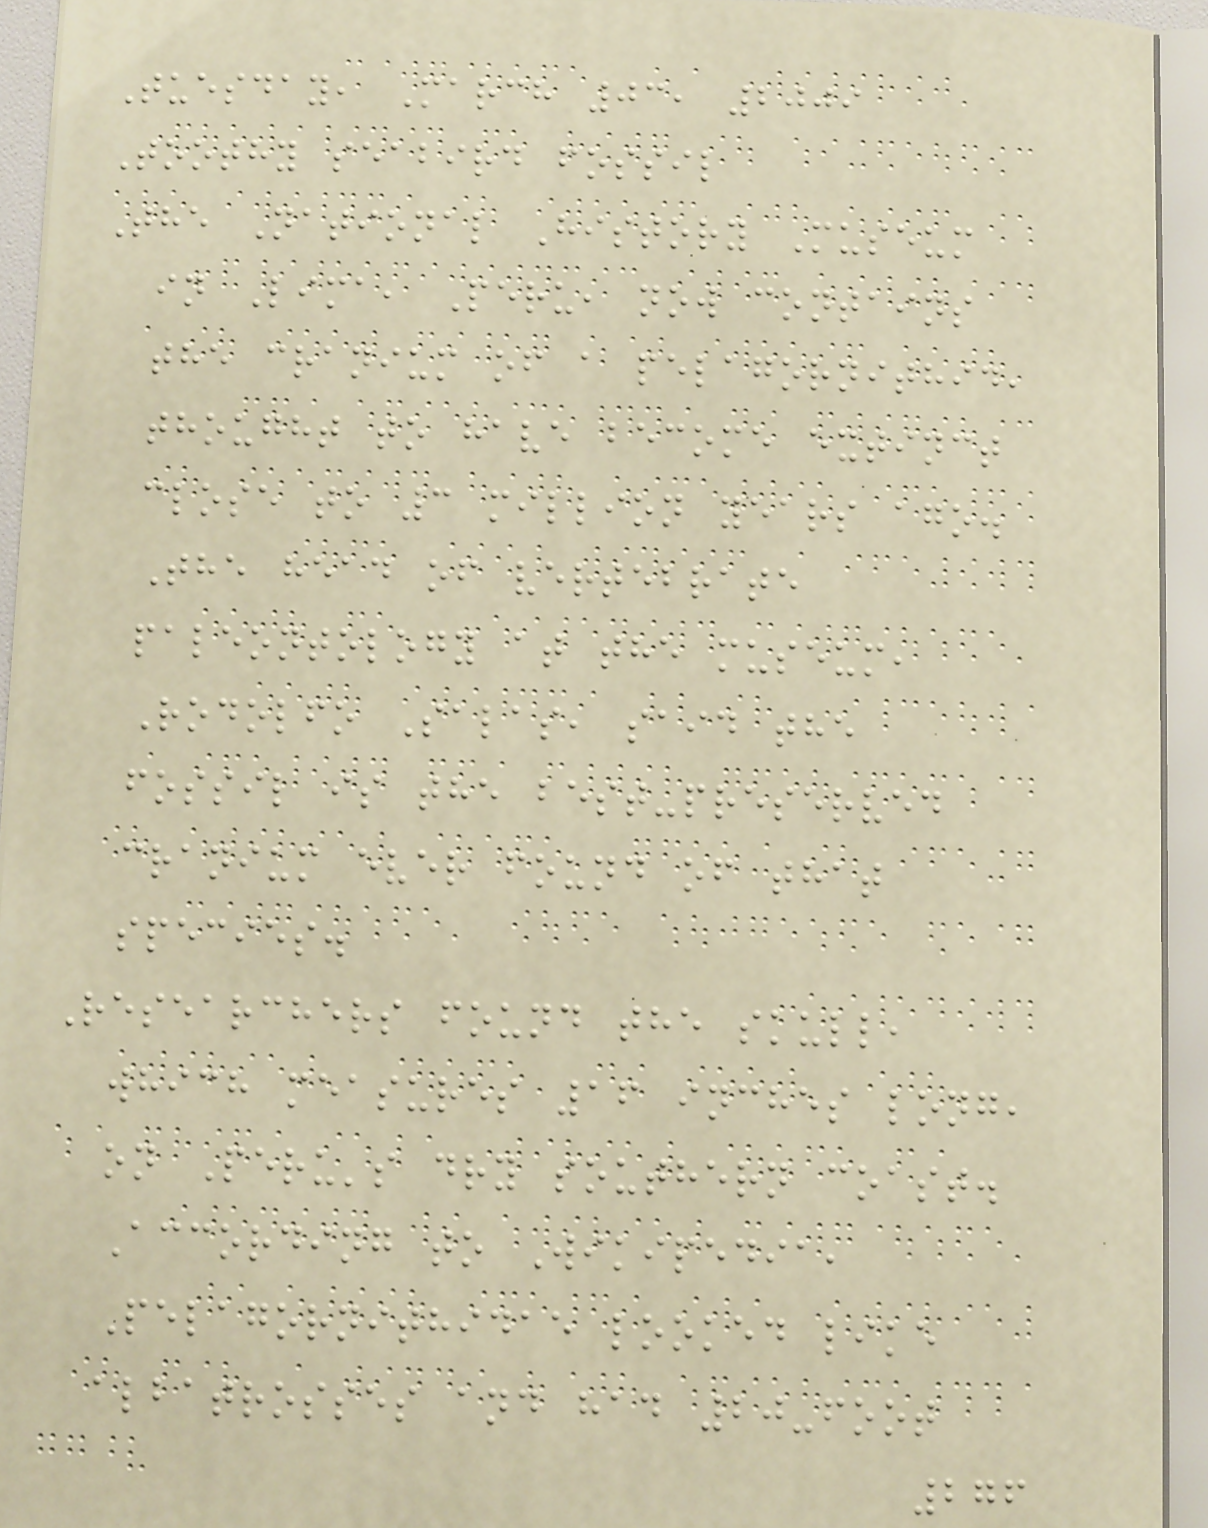Tuesday, March 03, 2009
Toothy seabird fossil
The National History Museum
in Lima, Peru, now contains
the cranium of a pelagornithid,
thought to have become extinct
close to 3 million years ago.
The head of vertebrate
paleontology at the museum,
Rodolfo Salas, said the
fossil is the best-preserved
cranium ever found of that
species.
Researchers found the skull,
which measures 16 inches long,
on Peru's dry southern coast.
According to Wikipedia,
Pelagornithidae looked like
albatrosses and had 20-foot
276
